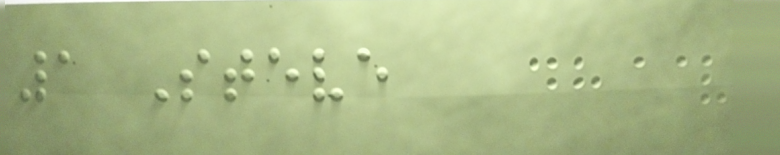1 Steve
